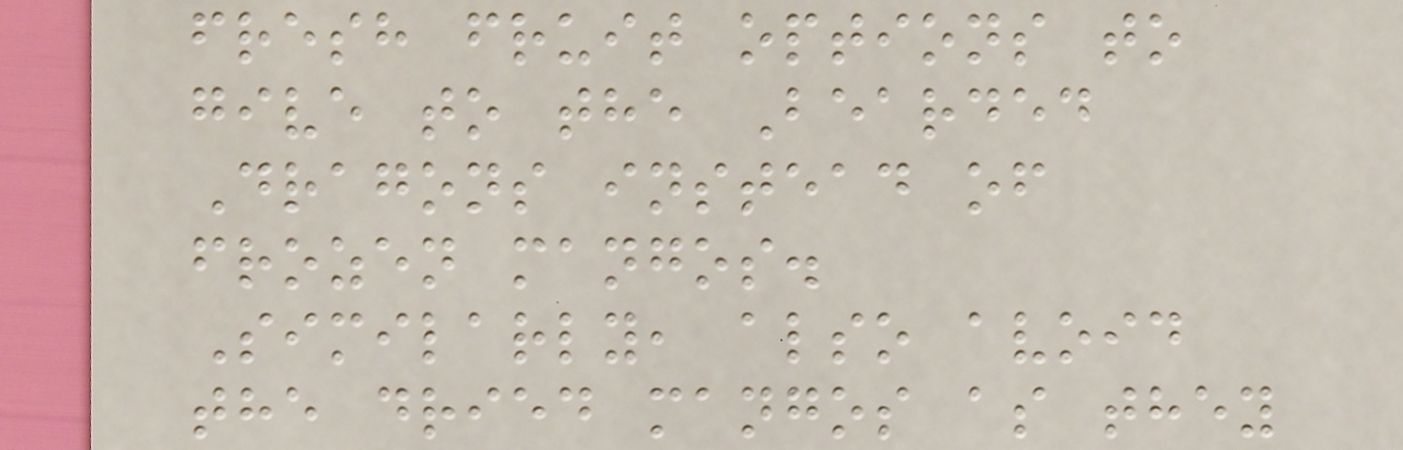fresh fruit options to
give to the Bearded
Dragons instead of
frozen mangos.
Similarly, also avoid
the dried mangos as they
